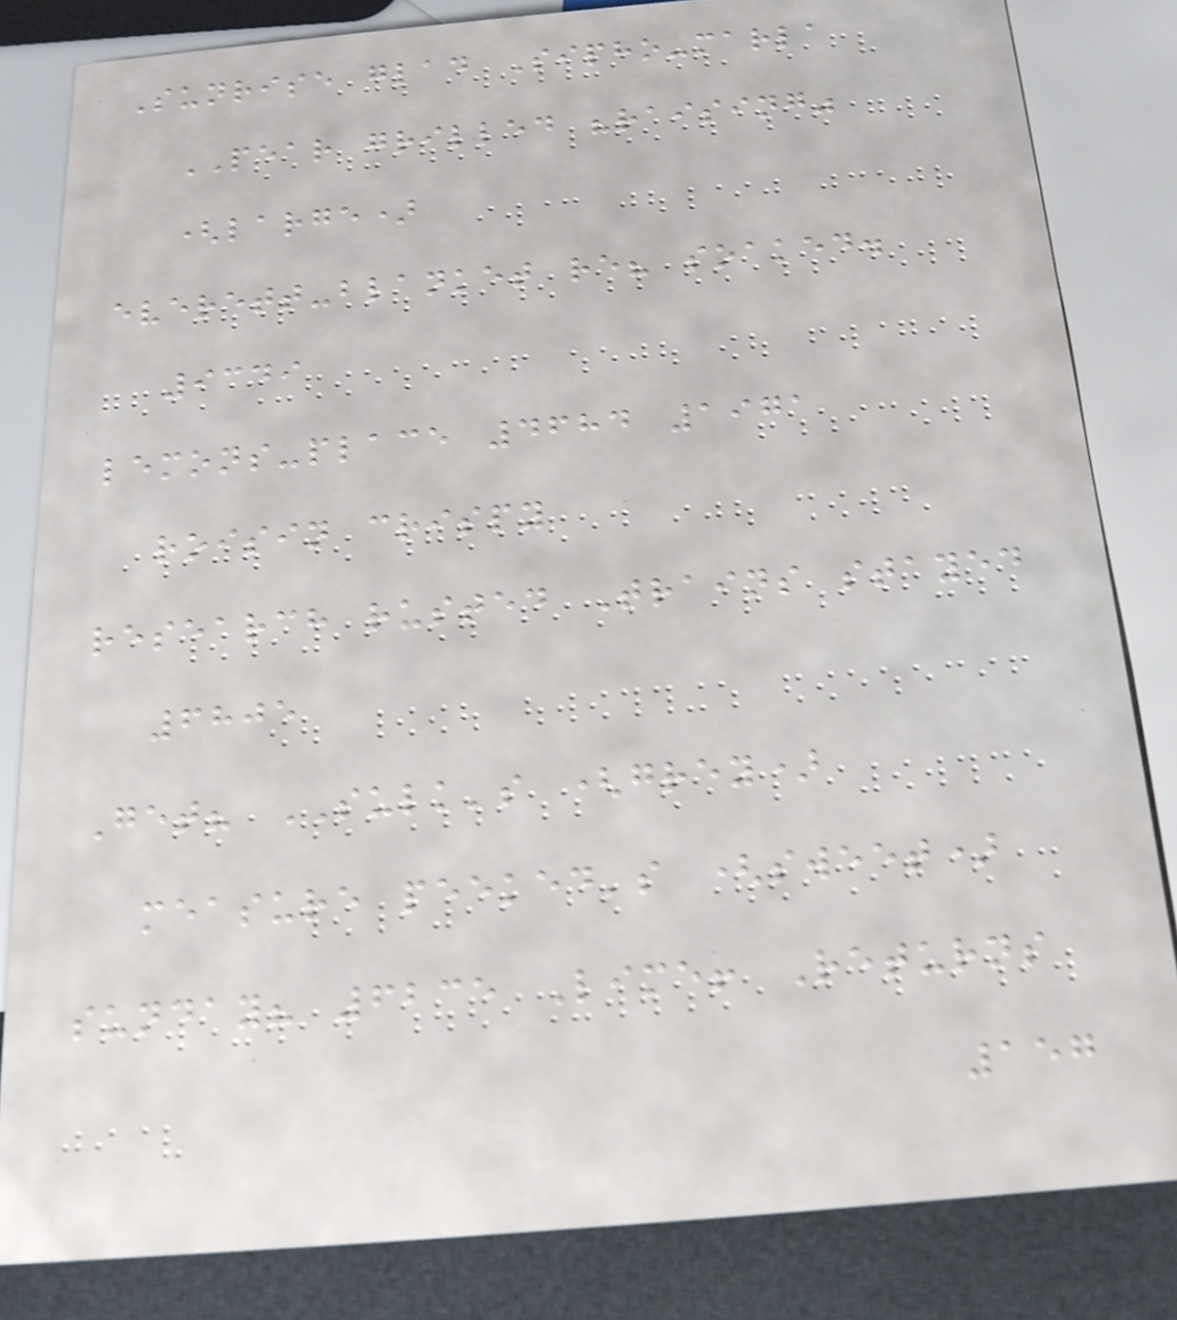Sunrise glad Sipho-marla
PEAR grilled "raising"
(large)
everett-blanket re? soaked.
9349
lemons-place 4684 1971
roisin crispy
research rusted Trains stayed
6805
Get? SULK's (grey)
measure peeked's (sweet)
sunday? 6235 Lime! Returns
157
